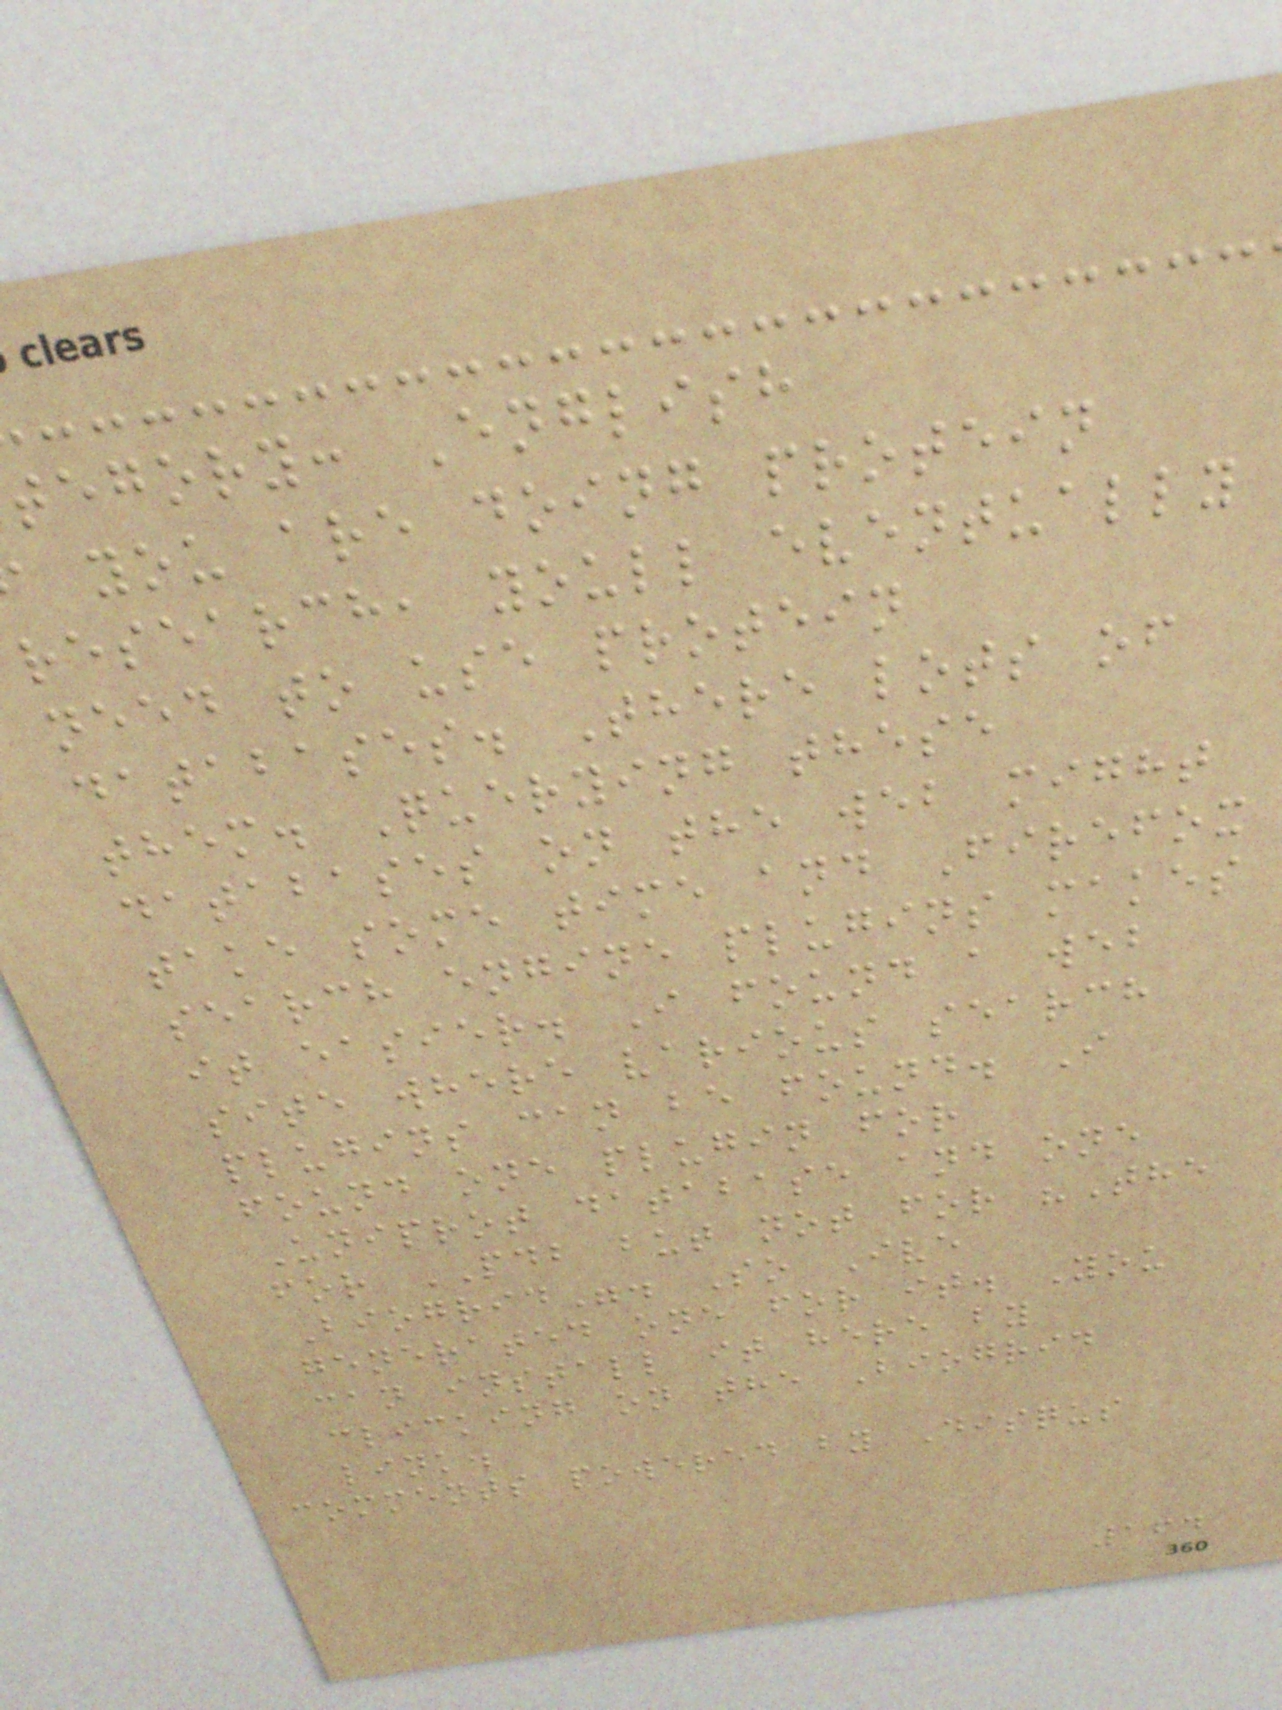tegory: English
you are doing protein
research, youll eventually
need to use protein
databases. There lots of
them. Querying these
databases on the web might
take some time and Firefox
search engine plugins makes
it easier. I found a web
site where various search
plugins can be found. I
found one plugin for
Uniprot database and one
for PDB but not for "The
Biogrid". So Ive
generated one for it. You
can install it here by
clicking on the Biogrid
link.
comments powered by Disqus
164
